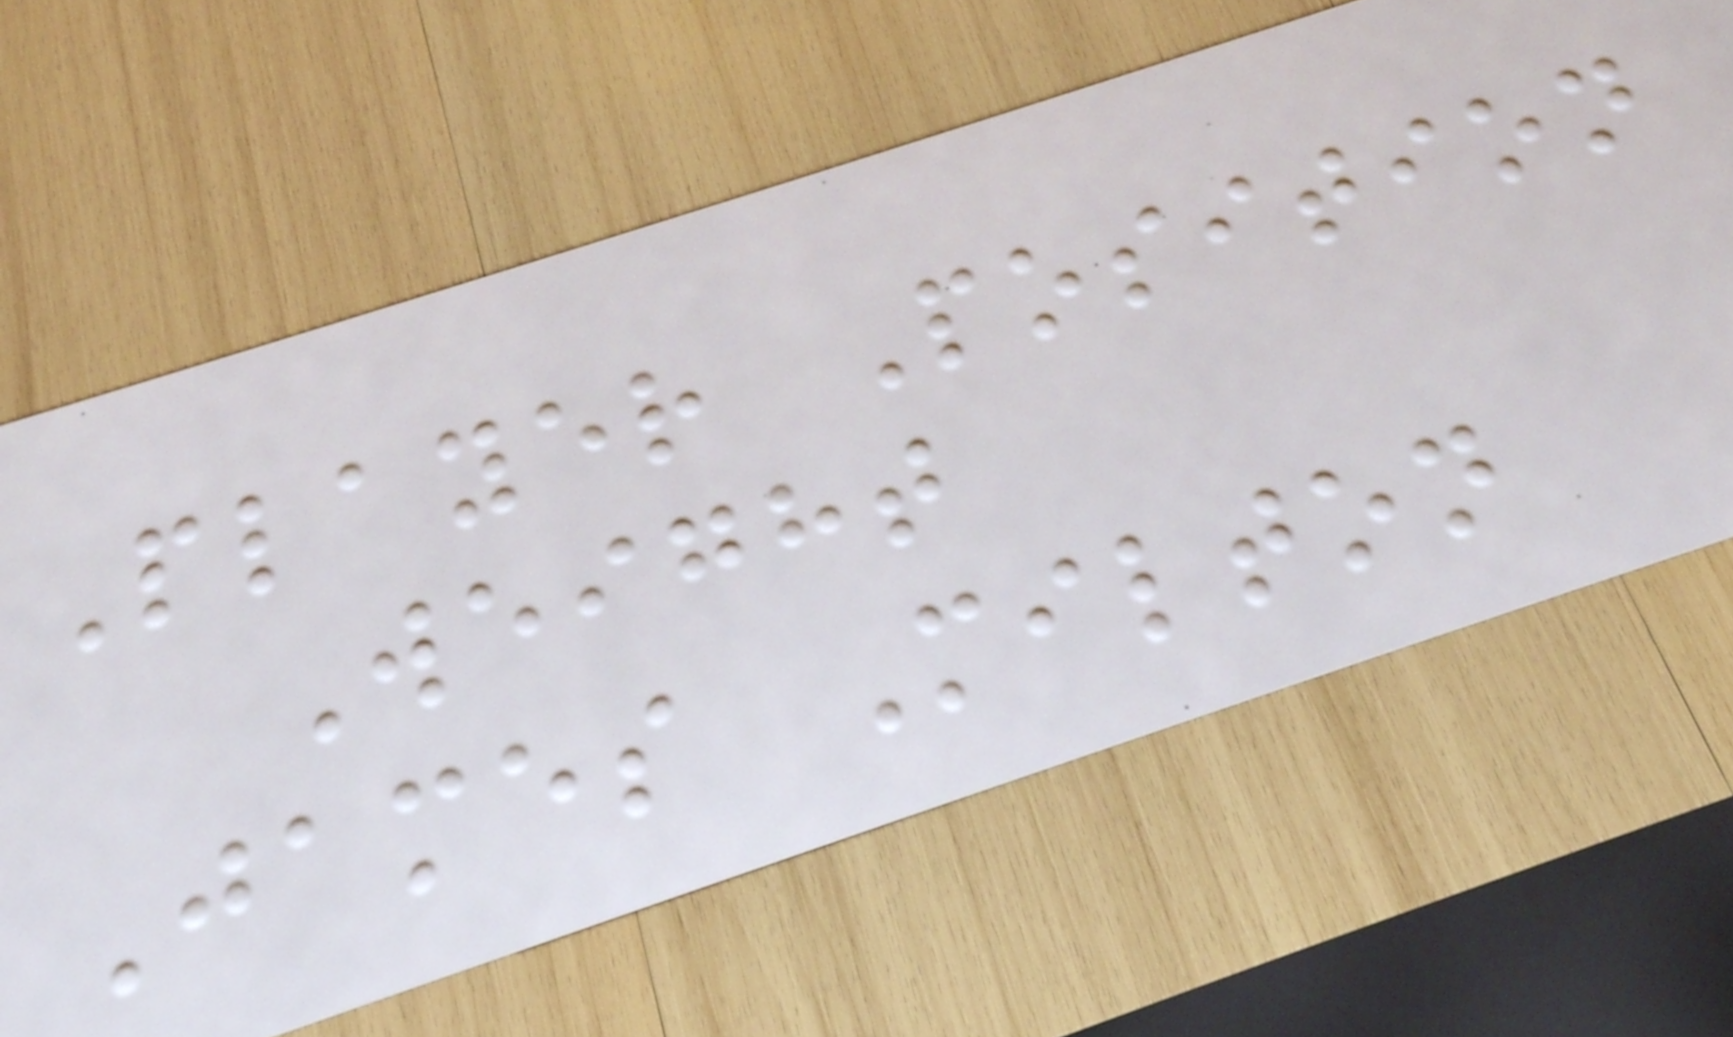Player Position
Weight
James Milton
